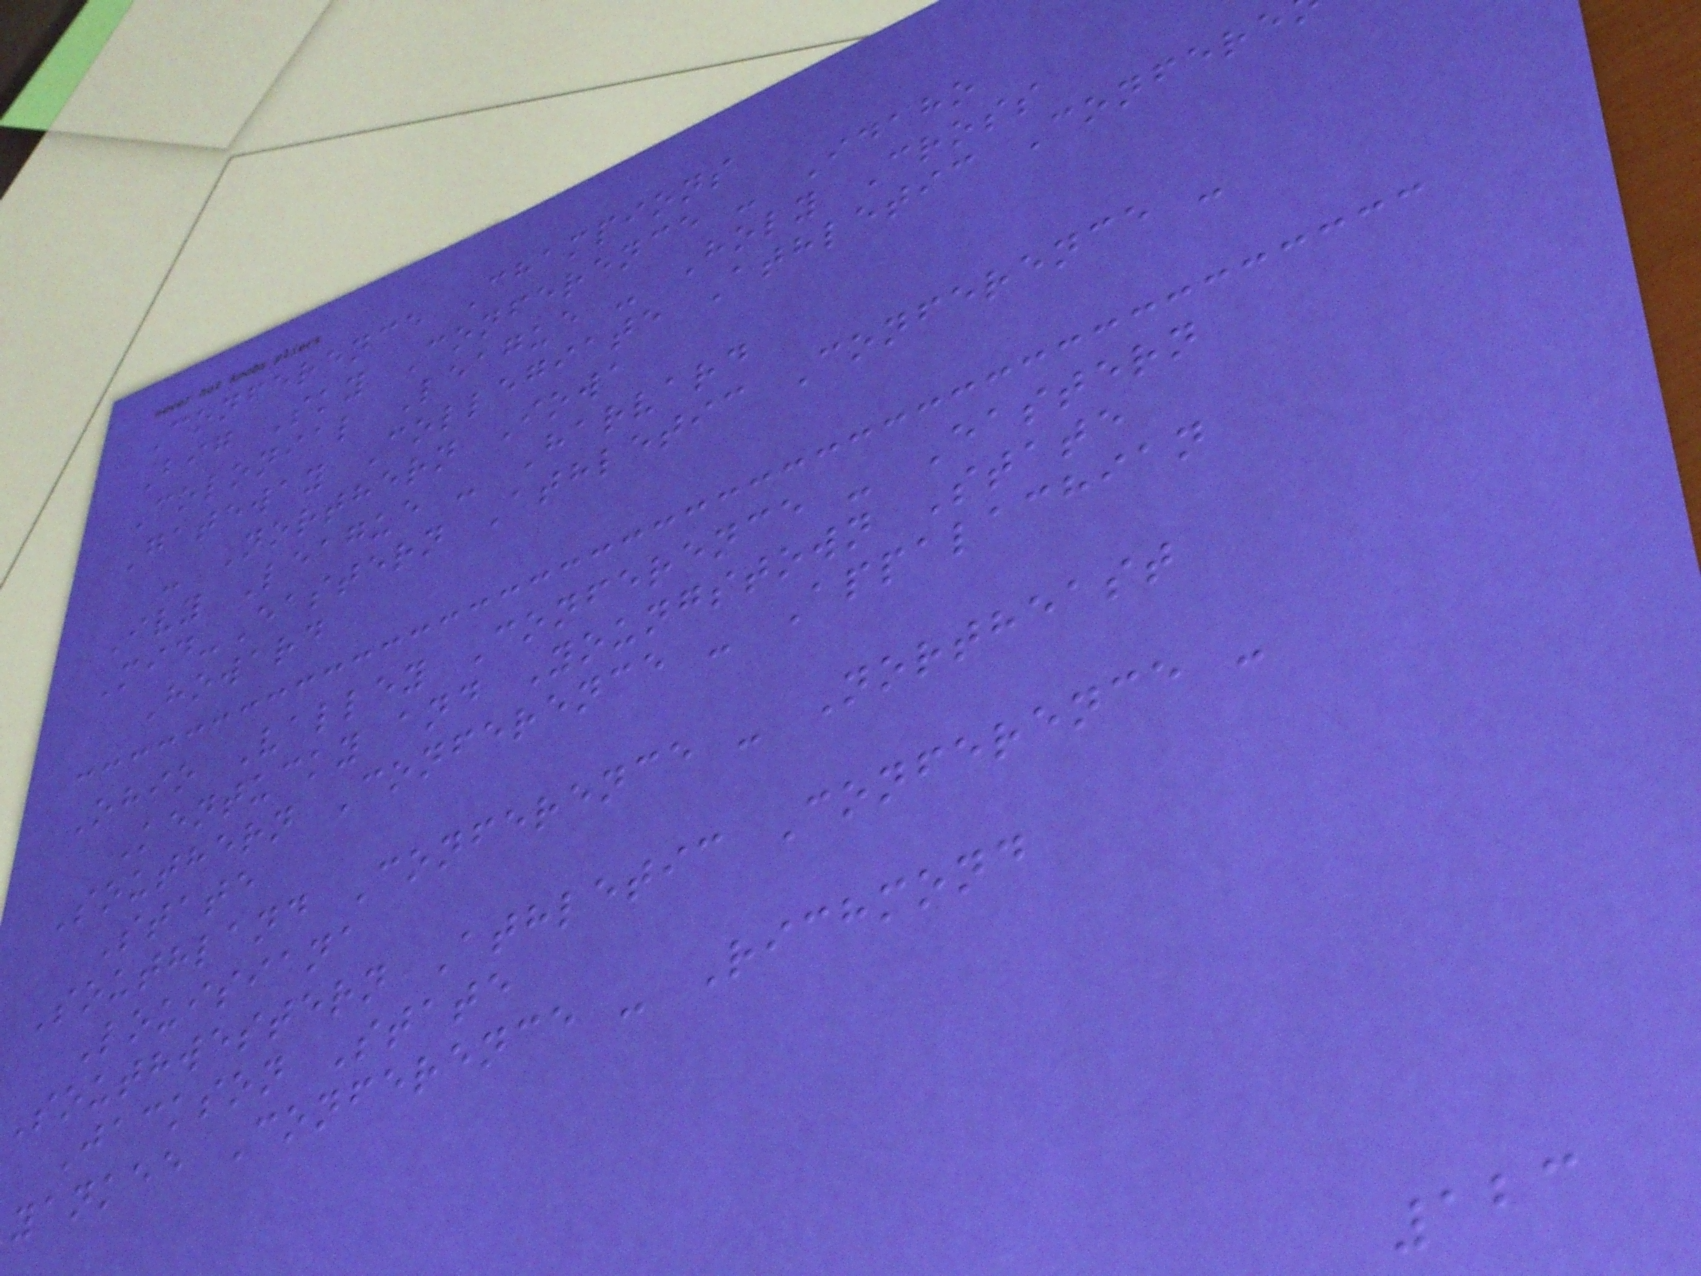Conference Champions
Big Sky Conference - Idaho
Colonial League - Holy Cross
Gateway Collegiate Athletic Confere
- Northern Iowa
Ivy League - Harvard
Mid-Eastern Athletic Conference -
Howard
Ohio Valley Conference - Eastern
Kentucky and Youngstown State
Southern Conference - Appalachian
State
Southland Conference - Northeast
Louisiana
Southwestern Athletic Conference -
Jackson State
yankee Conference - Richmond
123
